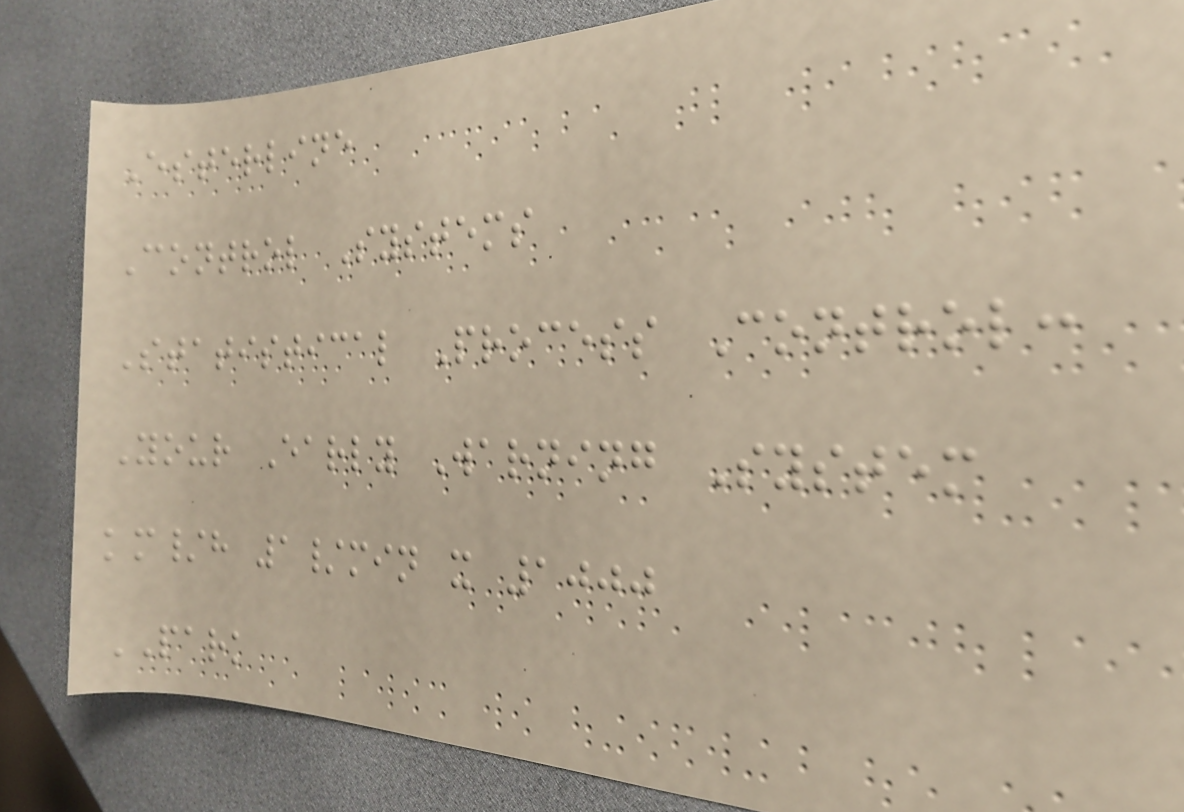Esterline
Control Systems
Statistical Process Control:
Your Early Warning System
km/h 1/min x 1000
PARK
